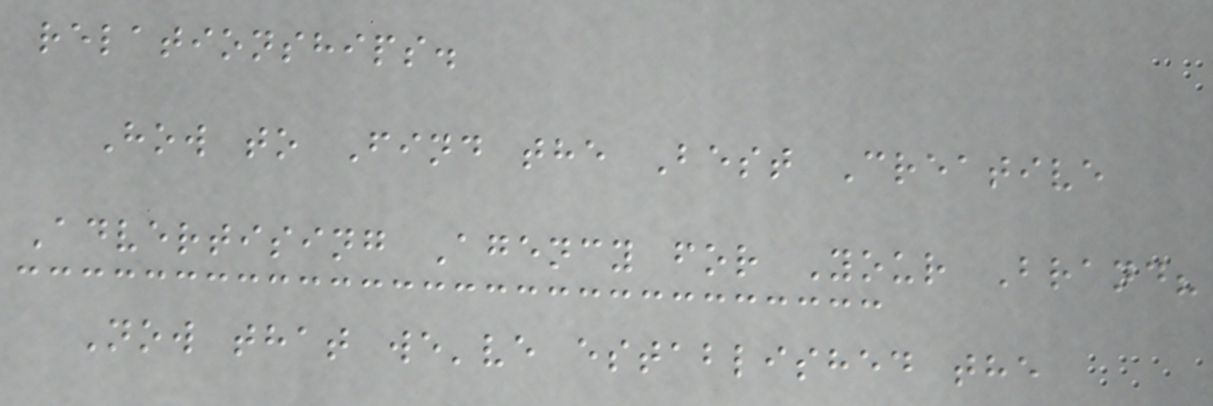relationships.
How to Find the Best Creative
Advertising Agency for Your Brand?
Now that we've established the
